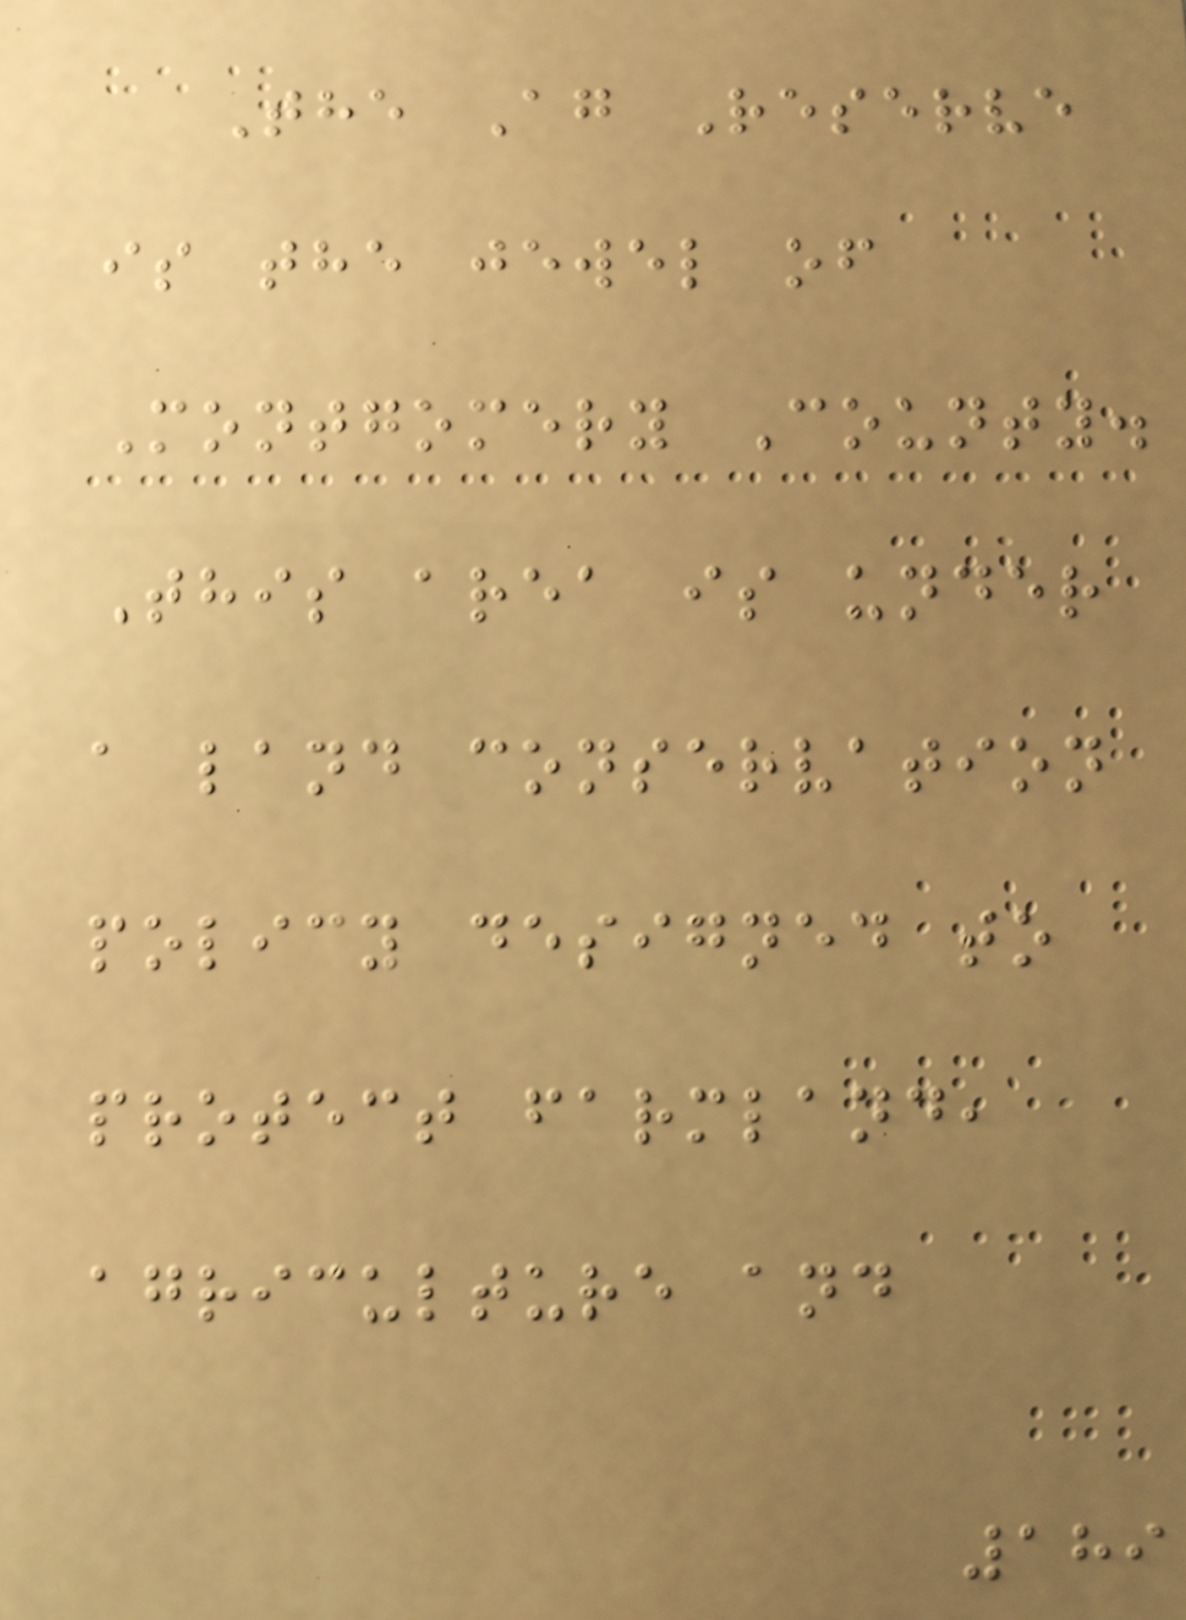The Ag Reserve
is the jewel of
Montgomery County.
This area is under
a land conservation
policy designed to
protect farmland,
agriculture and
189
